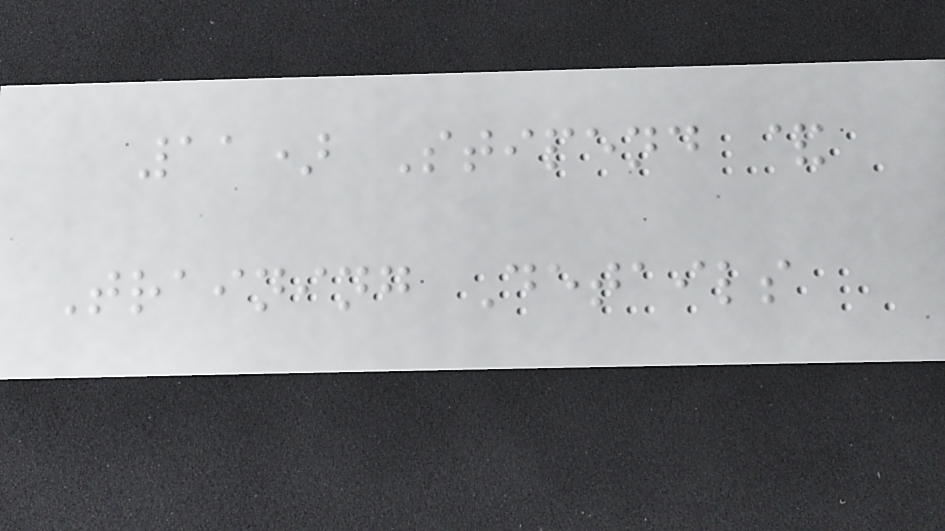11) Stipend &
Training Details
